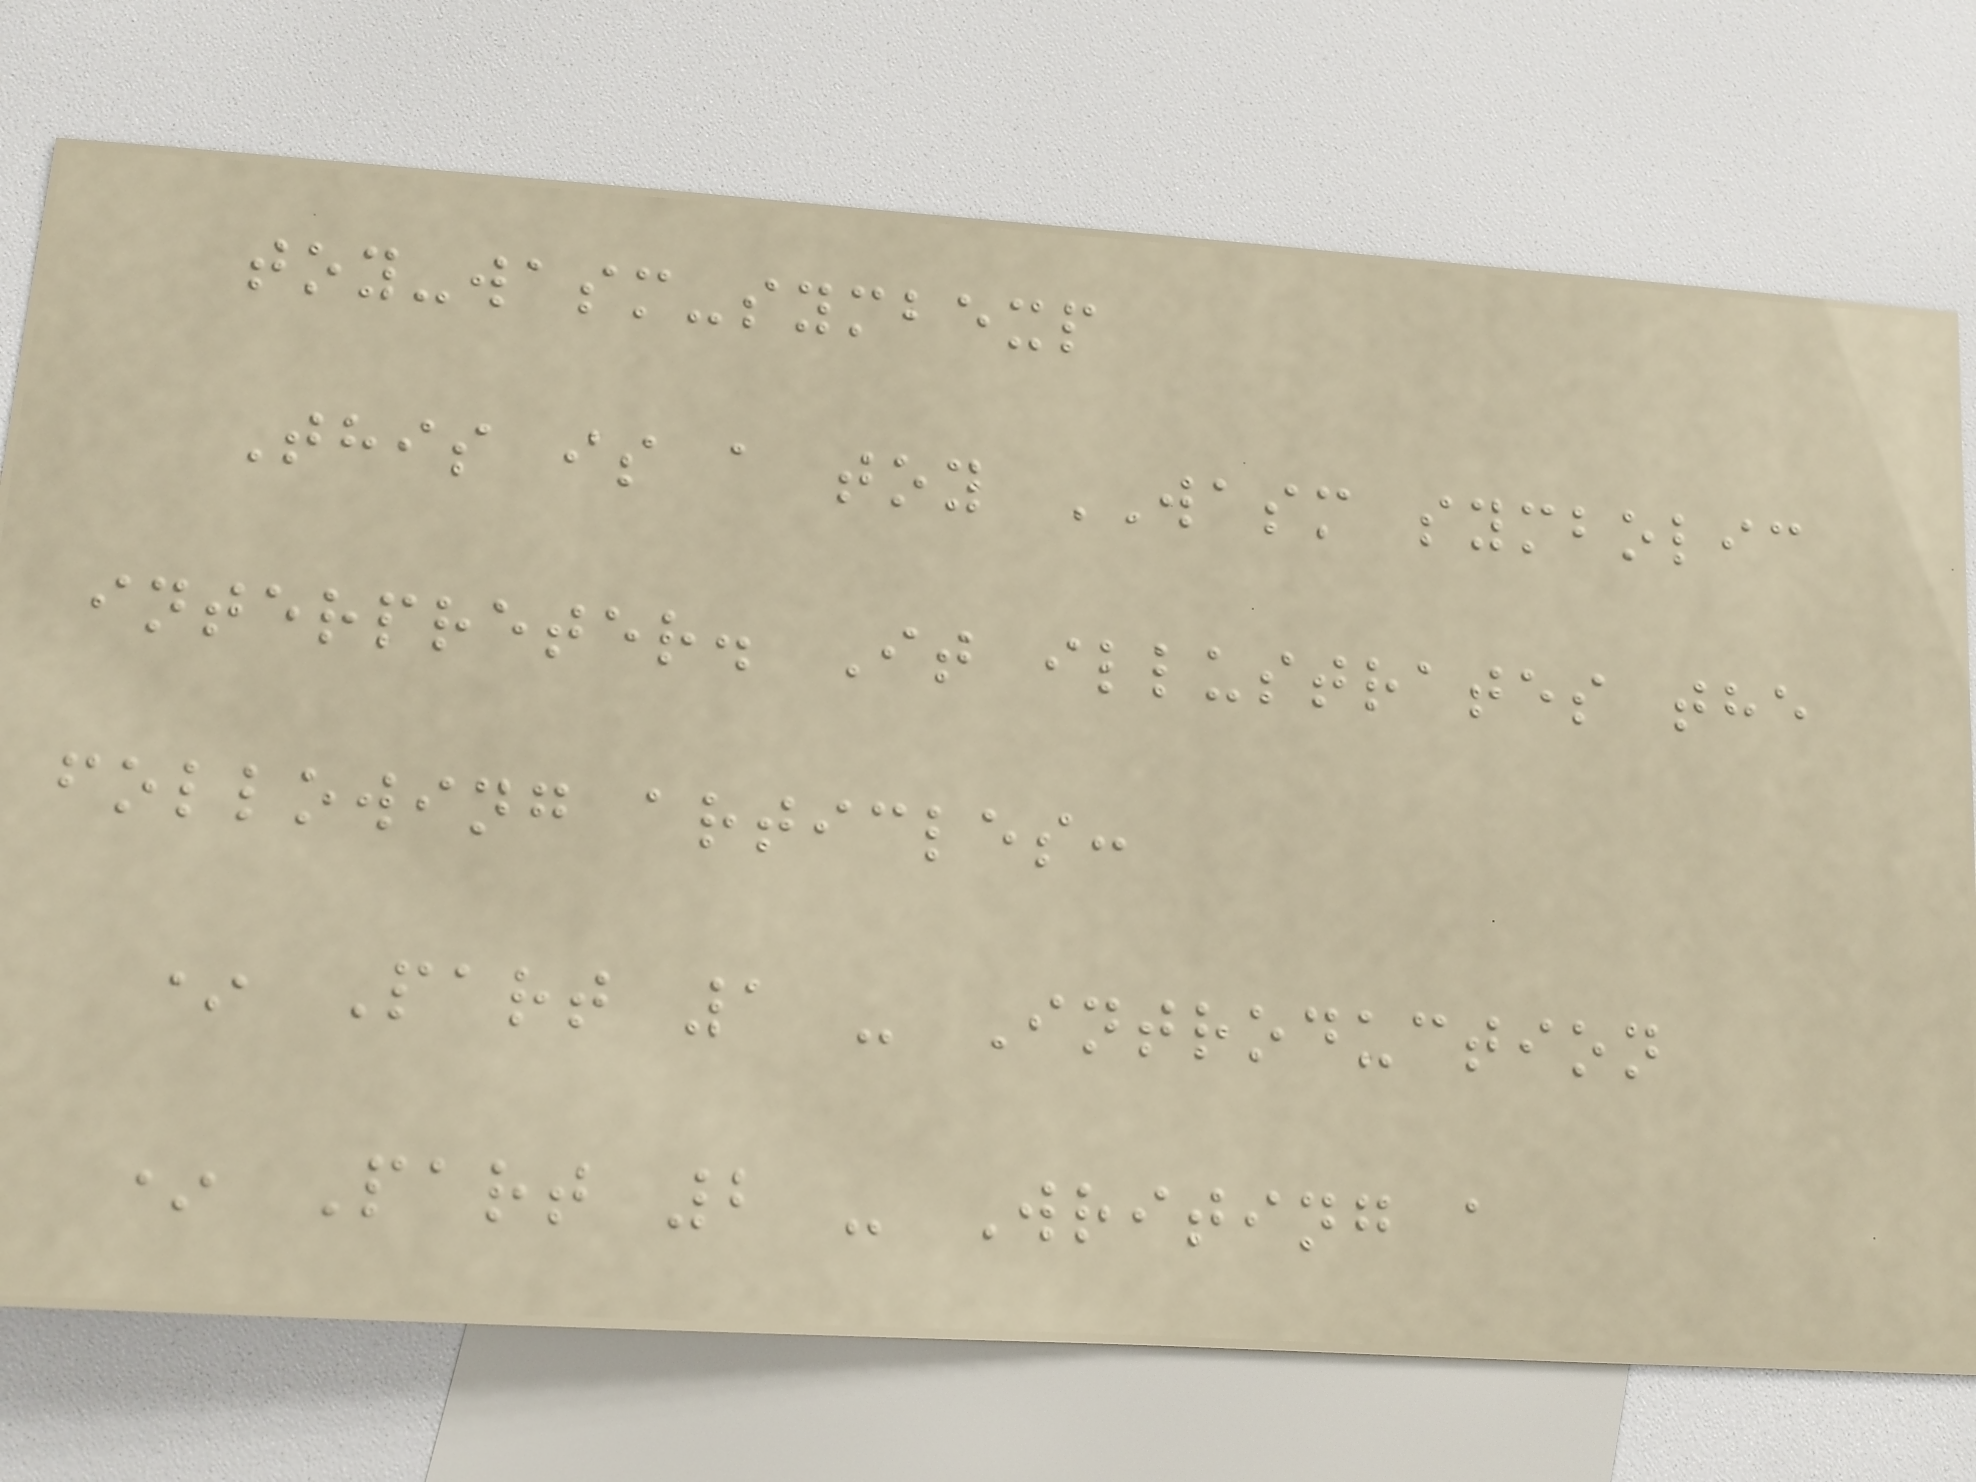toy-wasm-symbexp
This is a toy WASM symbolic
interpreter. It illustrates the
following articles:
* Part 1 - Introduction
* Part 2 - Writing a
